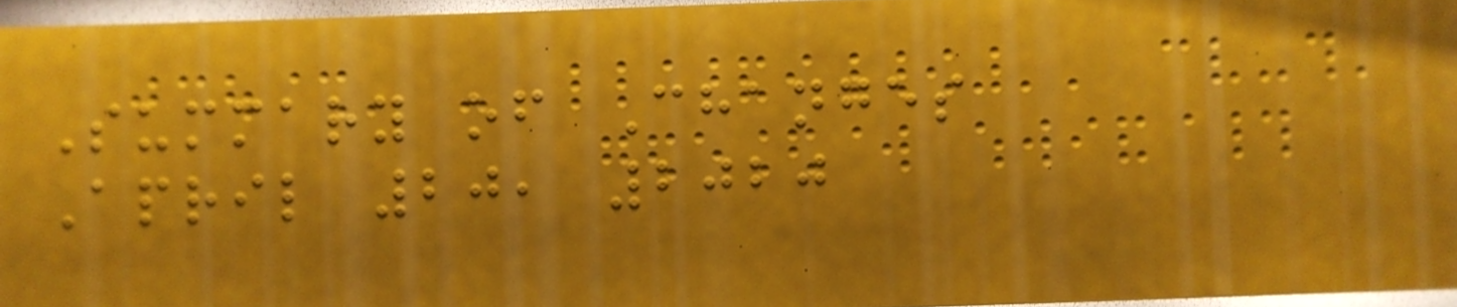Summary of Changes
April 20, 2020
